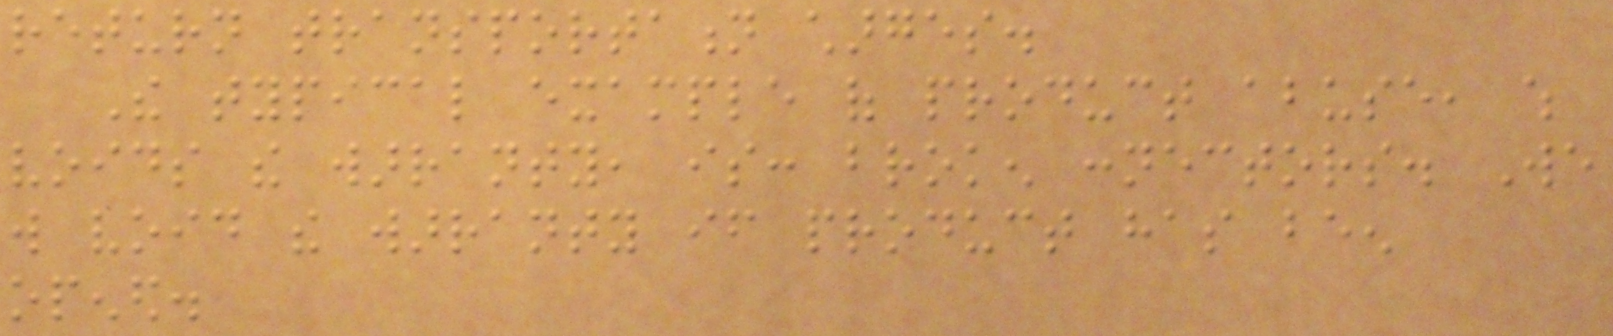return transportation charges.
The typical example of product abuse, which
voids the warranty, is: broken connectors. We
will void the warranty if product has been
opened.
